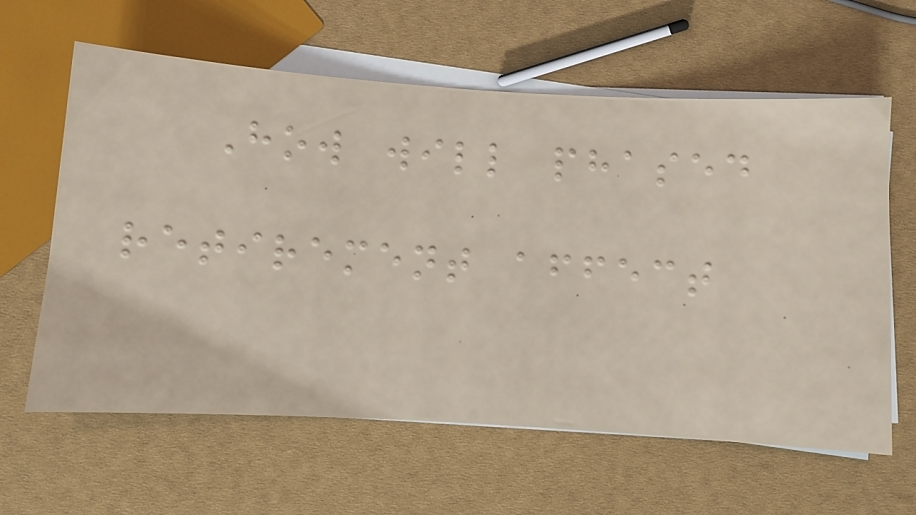How will phased
retirement affect
